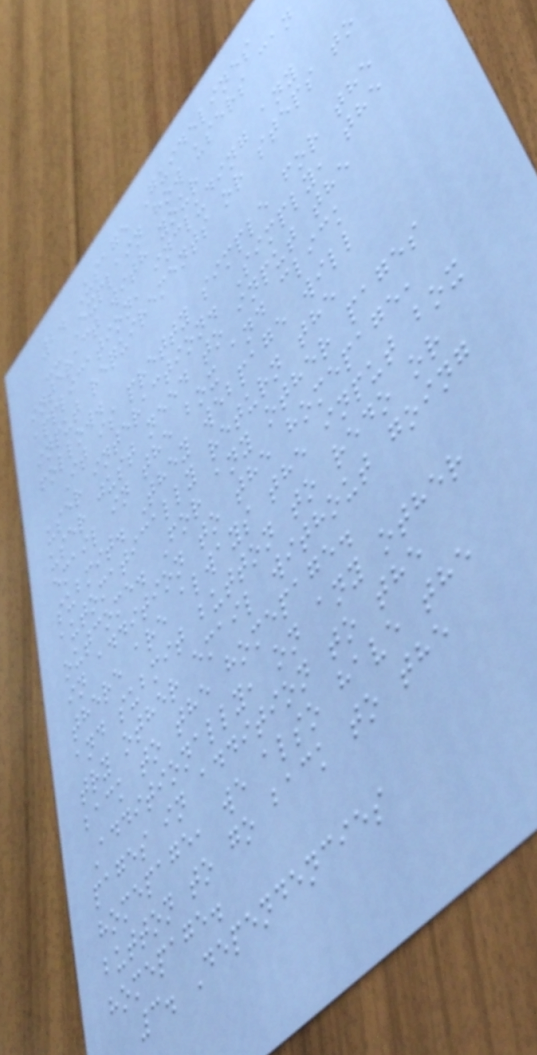2. Usage Guidelines
-- Explain how users can
interact with your
application, including any
input requirements or steps to
follow.
It is pretty simple for the
user interaction. Simply, the
user just need to input the
email in the box and click
submit. They webpage will
automatically return the
outcome. For any other pages
in addition to the homepage,
there are always the input box
and submit button to redo or
try other email without going
back to the homepage.
Additionally, on any other
pages in addition to the
homepage, we also have the
button to go back to the
homepage.
3. Dependencies
